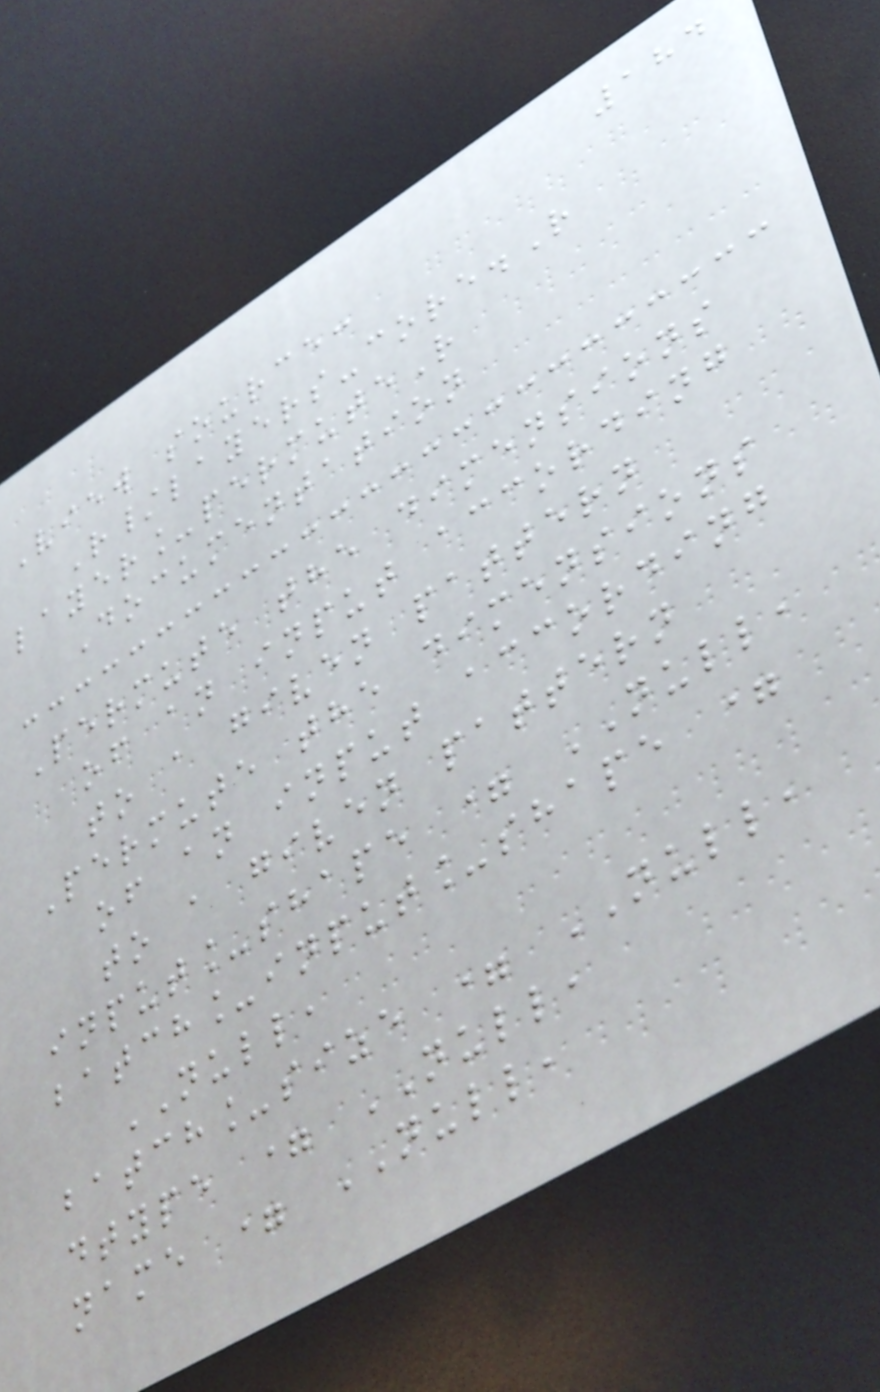184
View source:
R/layers-core.R
layer_permuteR
Documentation
Permute the dimensions
of an input according
to a given pattern
Permute the dimensions
of an input according
to a given pattern
input_shape = NULL,
batch_input_shape =
NULL,
batch_size = NULL,
dtype = NULL,
name = NULL,
